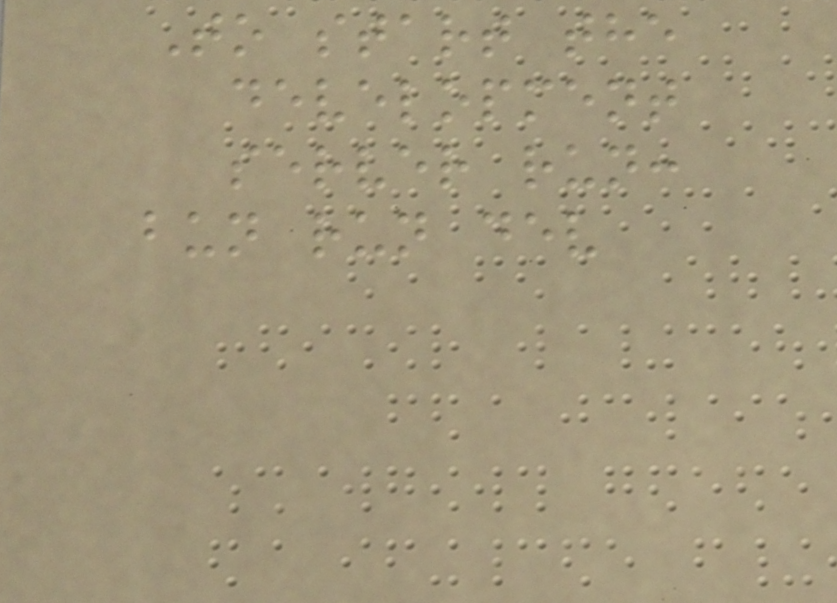To start the
development
server run:
bun run dev
